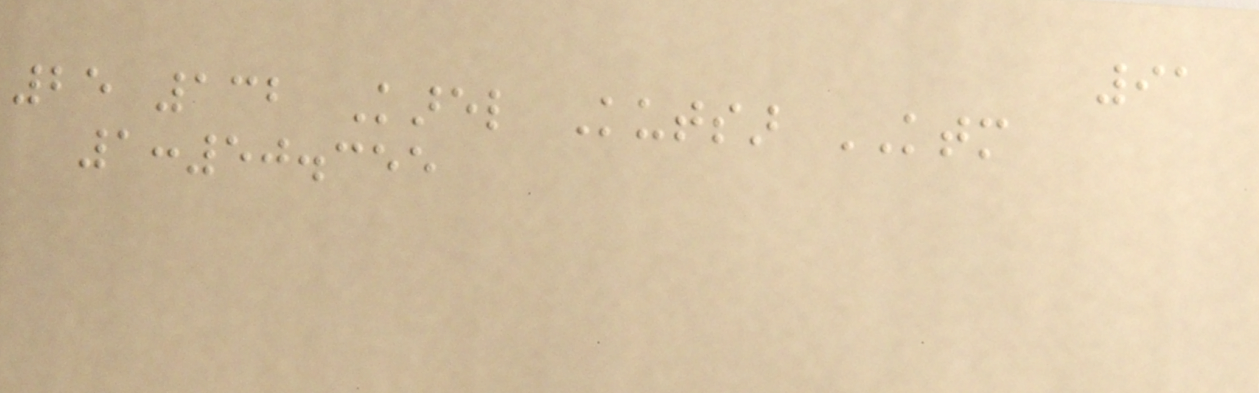91
25 132 Karel Kutsar KTM
1:50.355
